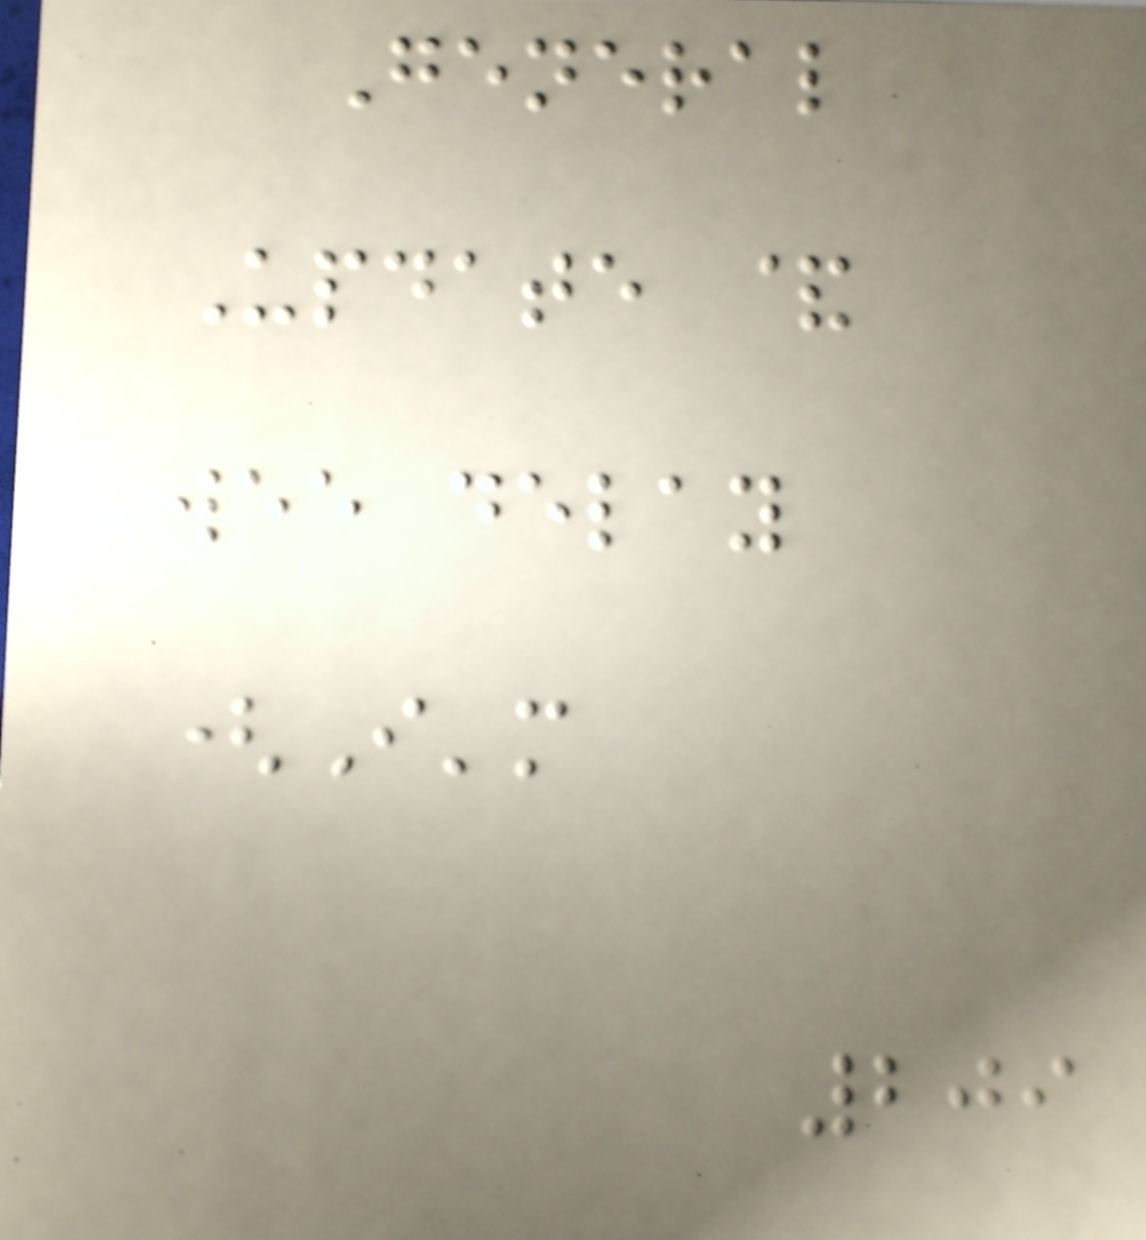General
Update &
wee delay
(I'm
209
